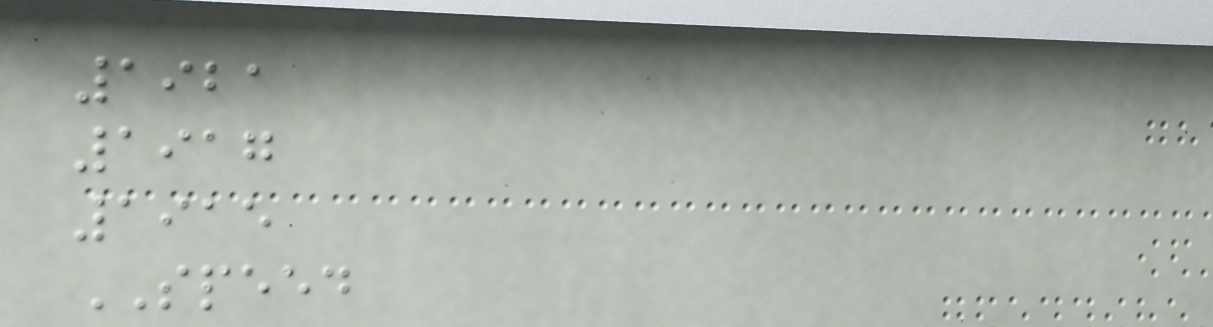1921
1917
1915
SPEED
